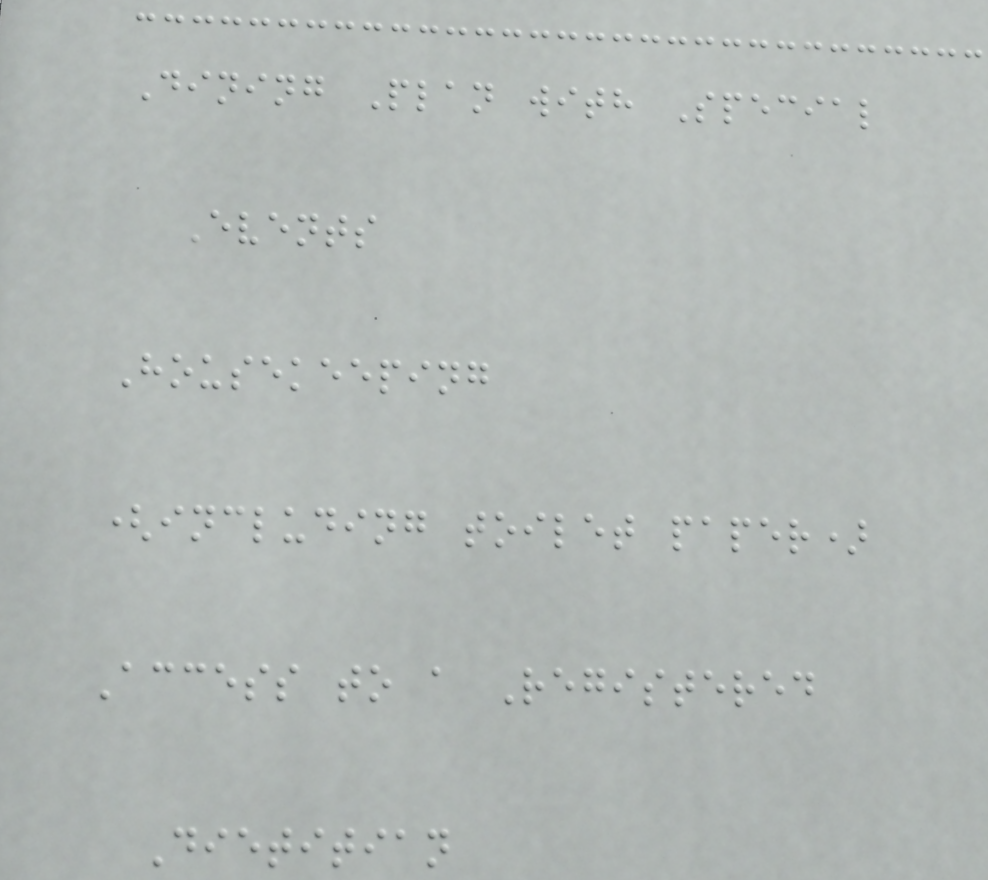Dining Plan with Special
Events
Housekeeping
(including toilet paper)
Access to a Registered
Dietitian
